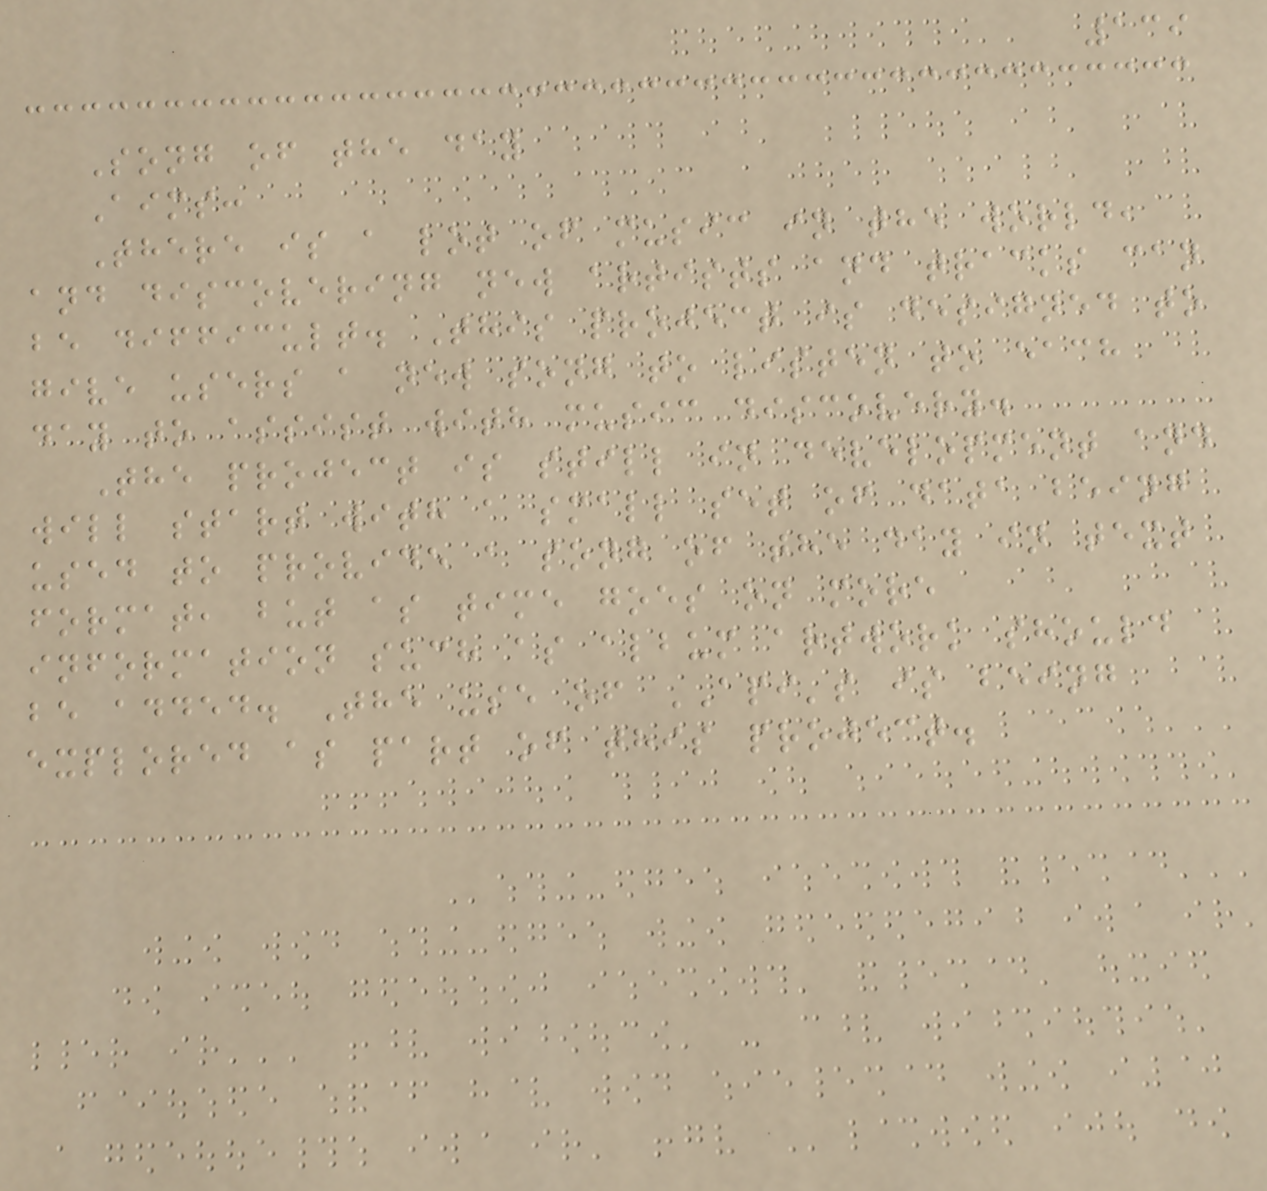139
Song of the day
Aims:
There is a lot of music in the world,
and discovering new artists and tracks can
be difficult. This project is designed to
give users a new song to listen to each
day to assist with music discovery.
The project is still in development and
will start with a small set of data being
used to provide a song of the day in text
format, but as time goes on more
information such as album artwork should
be added. The use of API's is being
explored as part of this project.
